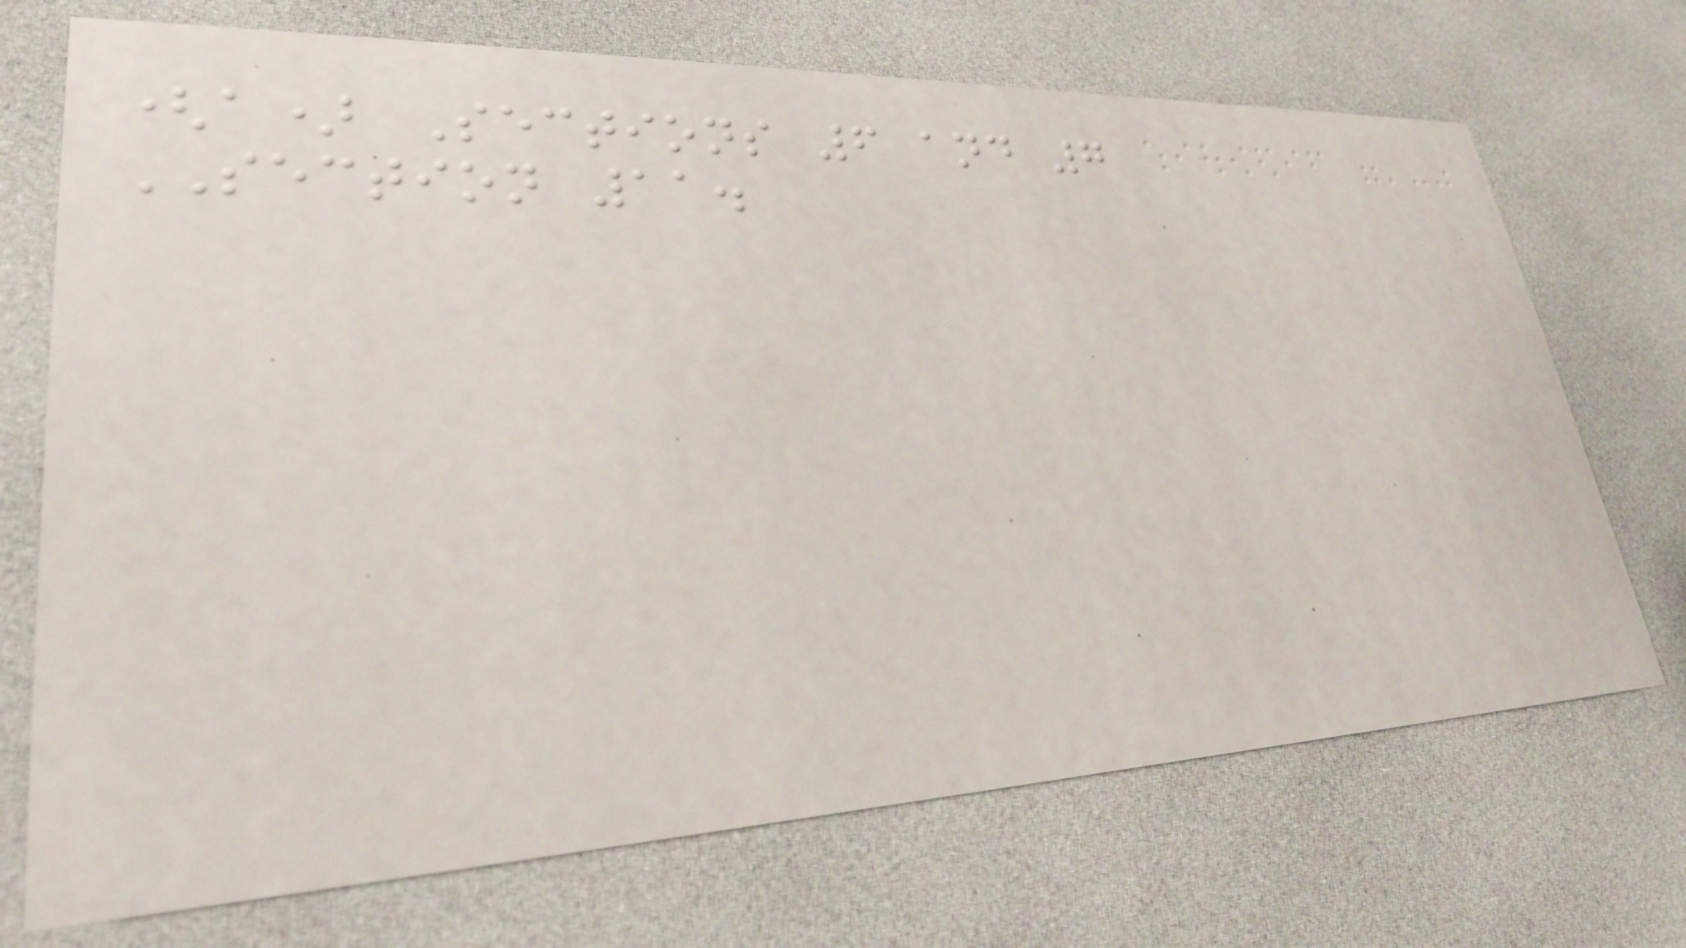(a) Sections 6 and 7
SECTION 11.
